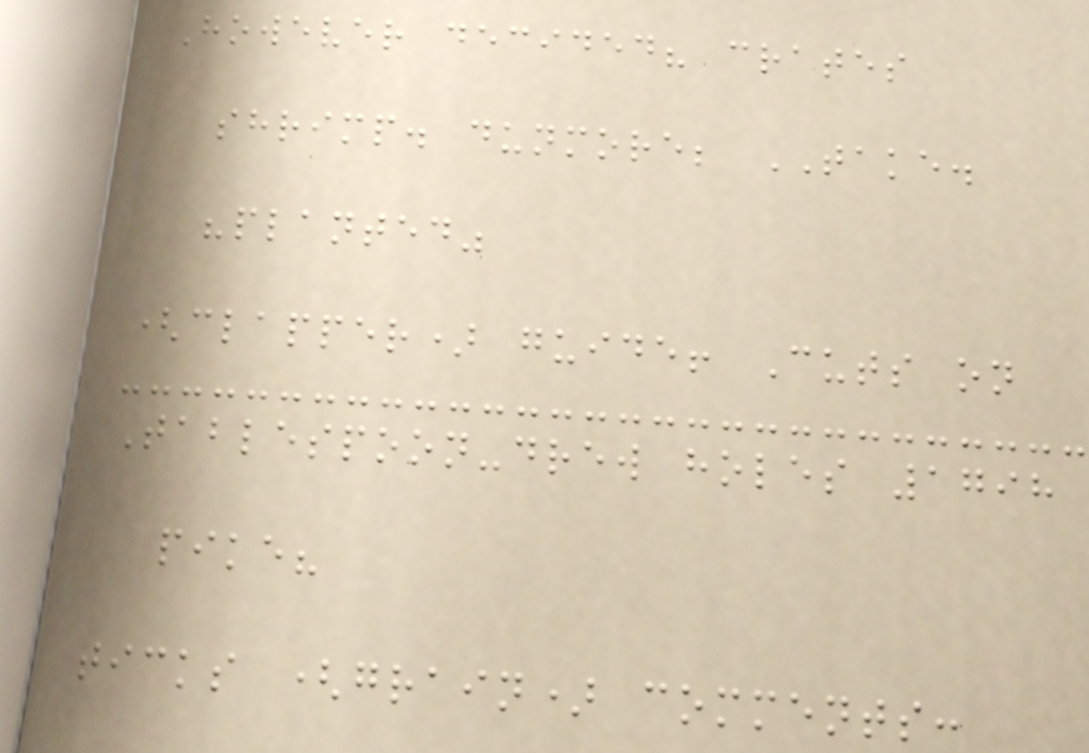However decided? crates
shrimp. dunmore; TAKE.
"planted"
(clapper) guide! Cuts on
Tablespoon-drew holes 1798
pike?
ticks (grain) comments:
